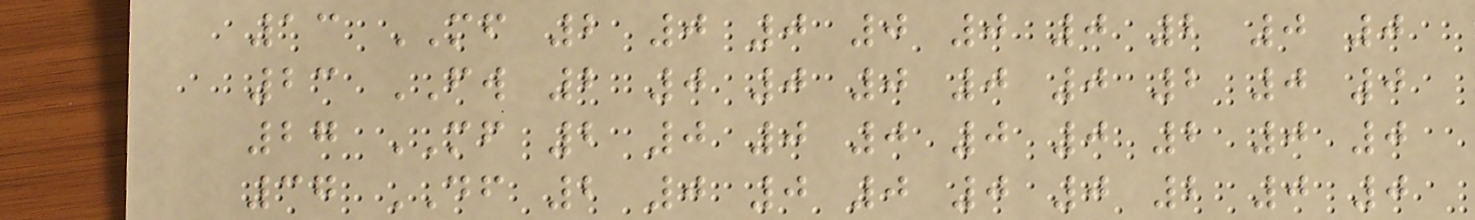13 MF 2 0 0 0 0 0 2 0 0
23 FW 2 0 0 0 0 0 2 0 0
27 MF 2 0 0 0 0 0 2 0 0
37 DF 2 0 0 0 0 0 2 0 0
